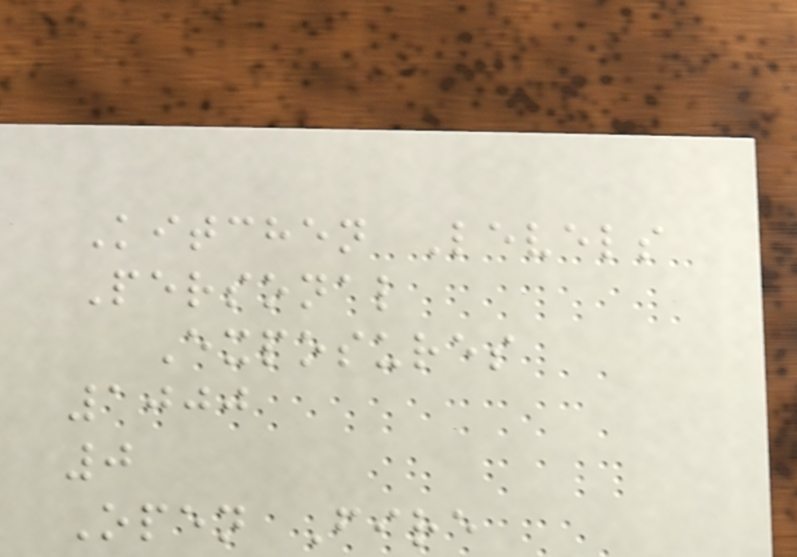Kitchen Levels
Personal
Exposures
1000
0
Open Fire
